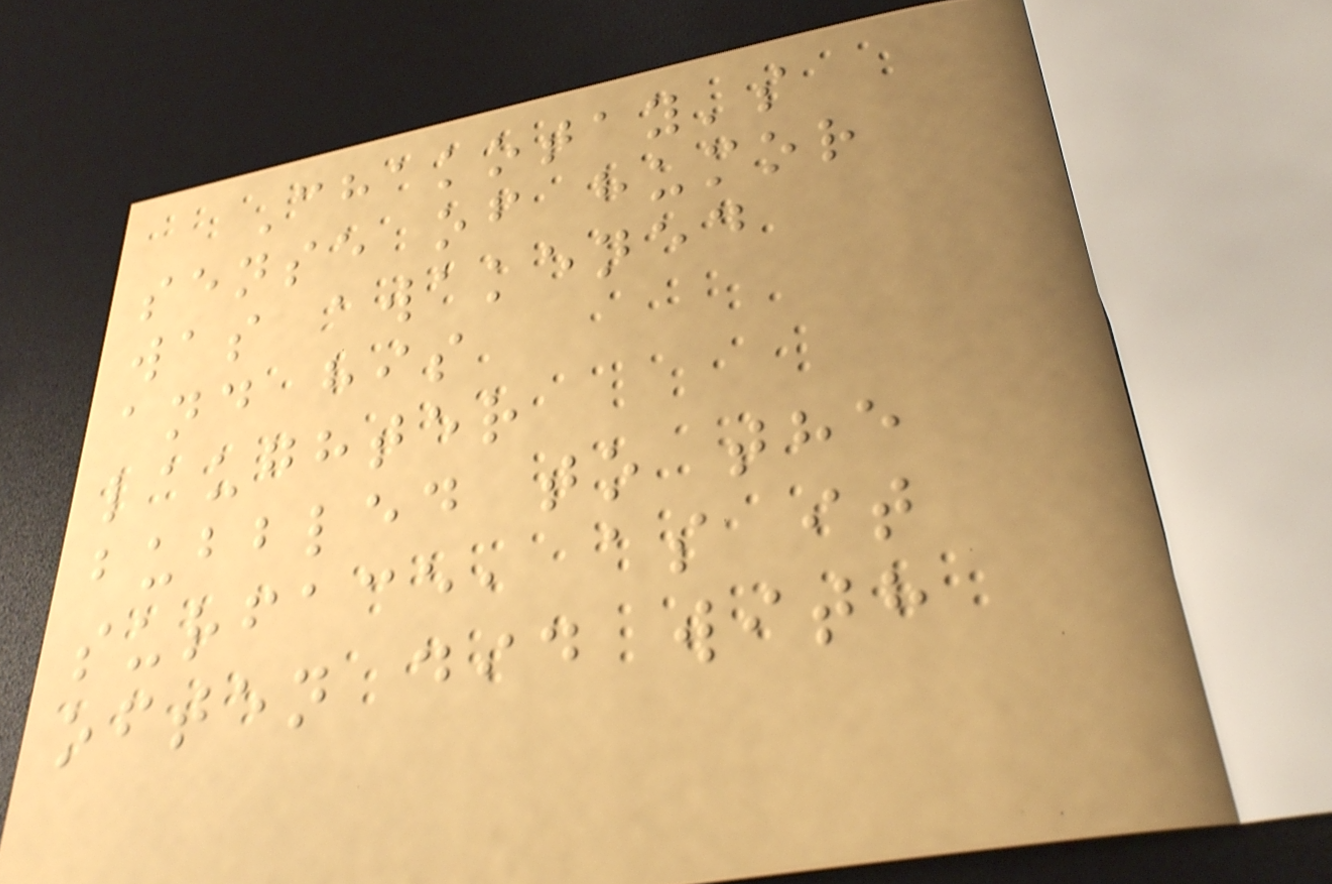Chakotay's
sense of humor
was awakened
and his
laughter
bubbled to the
surface, as it
often did with
